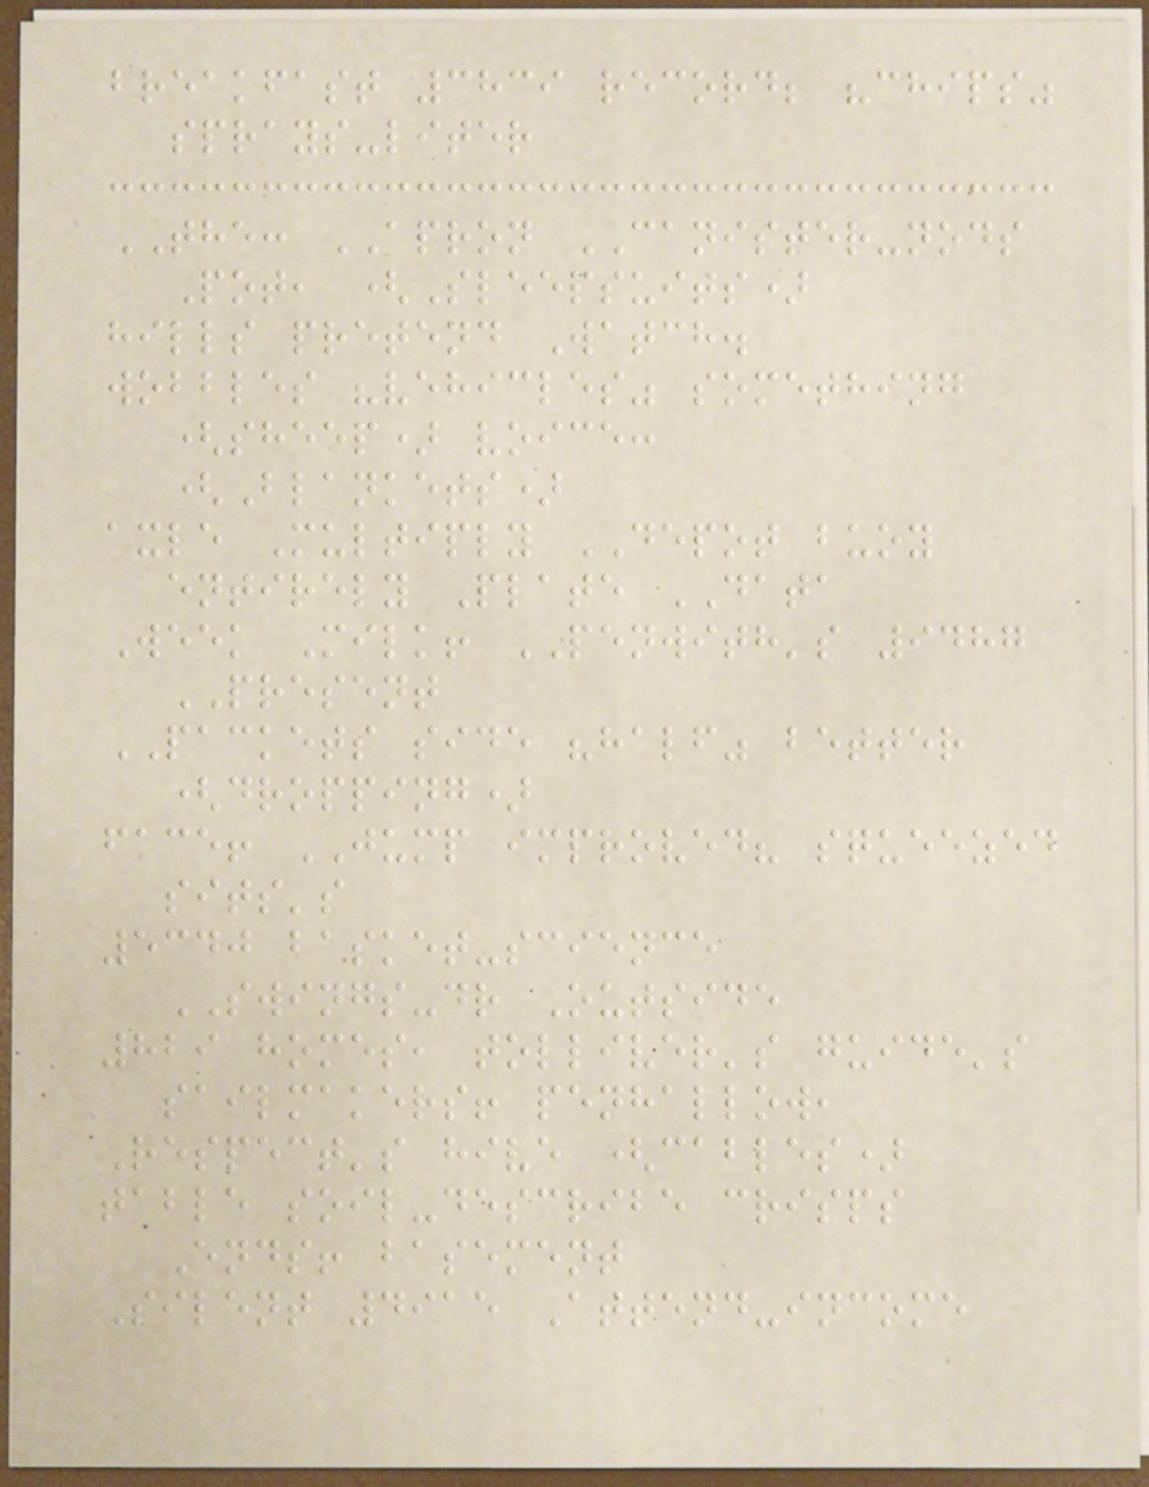breakfast 3839 record; "chips"
sprays-liter
THE: APRON CANISTER-nods
Pot, (Sleepsuits)
hills pretend Watch.
wobbles "vehicles" something
(sheep) voice:
(Blankets)
axle Multiply DEPOT buoy
entirely Plate DATA
Week Milk! PENWITH's 9487
PRESENT
PACKETS side "half" better
(dropping)
face! JUMP improved? squeezed
sits's
5340 basket-science
SWINGS-dr Outside
829 homes, tolliver's guide's
sailmakers! penhallow,
Respect's hive (cables)
table soil-describe crisps
Ends! basement
Silent 4915 Attend-income
